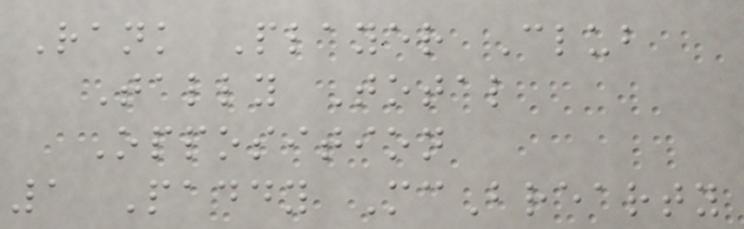Rank Player Club
Tally Total
Opposition
1 Paddy McBrearty
